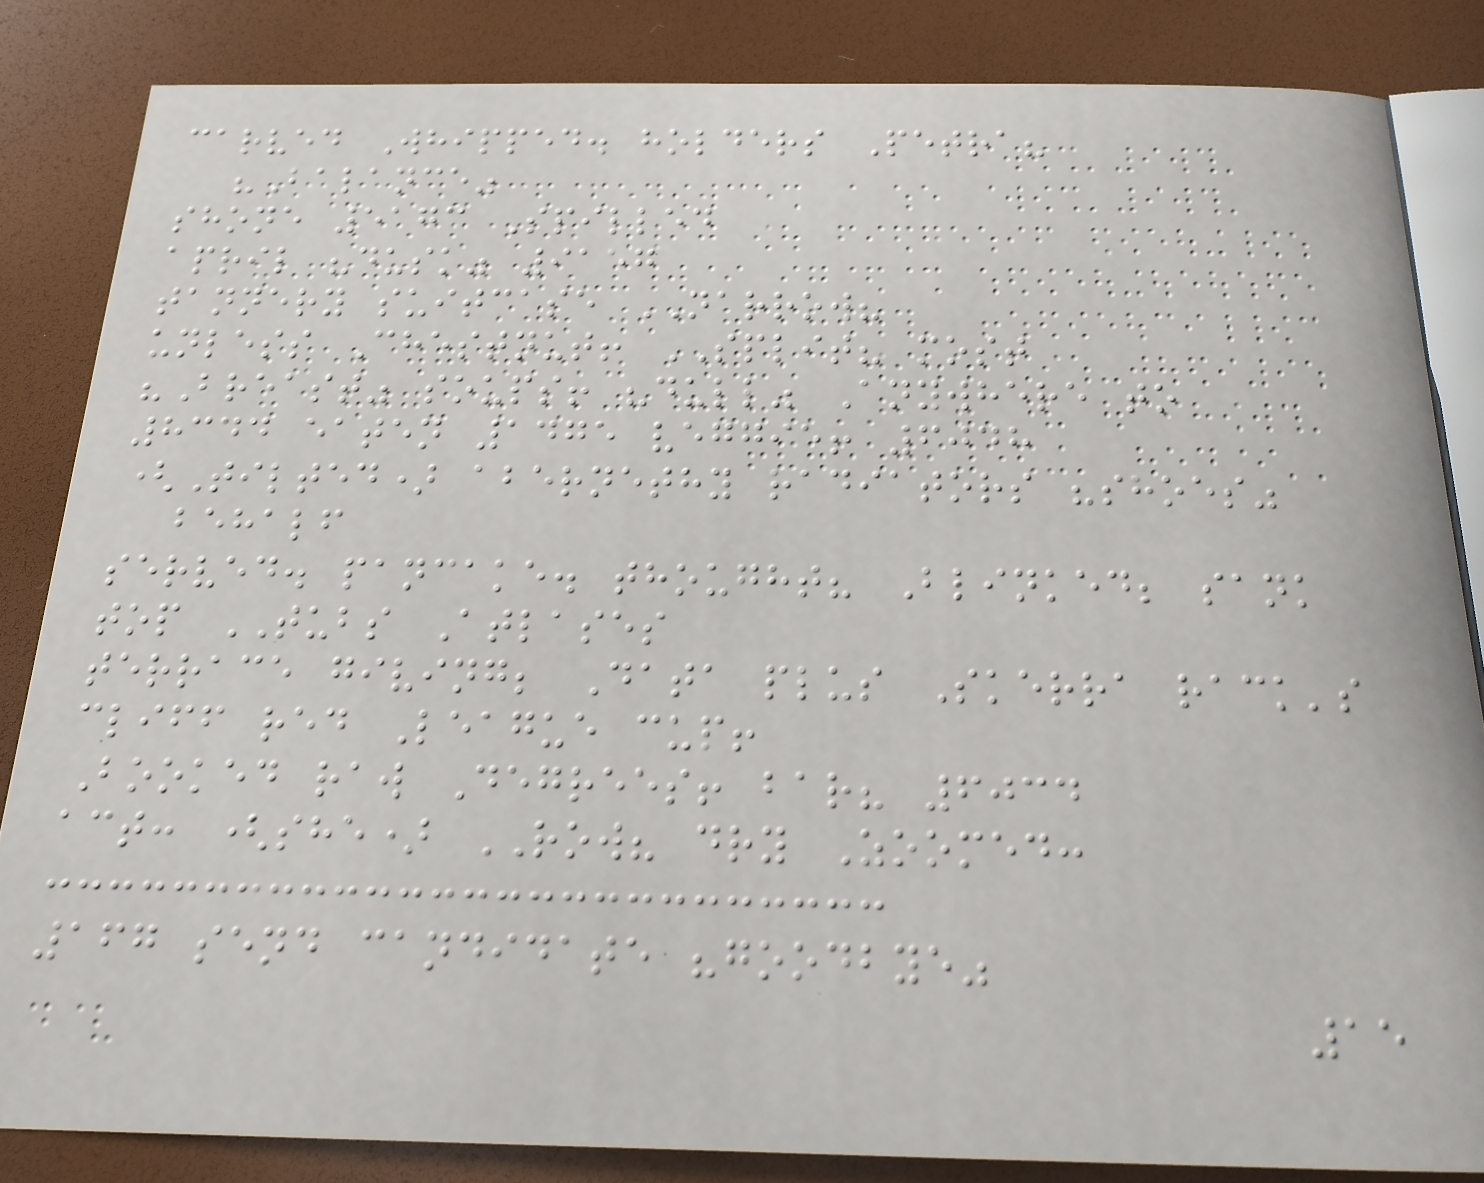carved Whipped. holders Petra?
"Balance"
shone 5173 Spilled
april "dusk" 9157
tannery suitcase NARROW?
unless Chestnut! SPLIT? most
"Breast" soups! "dull" Anywhere to
8344 eaten 1475 veggie! 6048
(Tilted) abernethy radiators "shoes"
behalf
served. pancake. thought? Blinked; sank
top TUBS Atlases
terrace giving; Data plus Skerra rack's
cliff red League cup!
Booked raw Degrees! bar? 6034
act: (she) ROW? dry Zoomed:
167 send candidate "goodbye"
15
